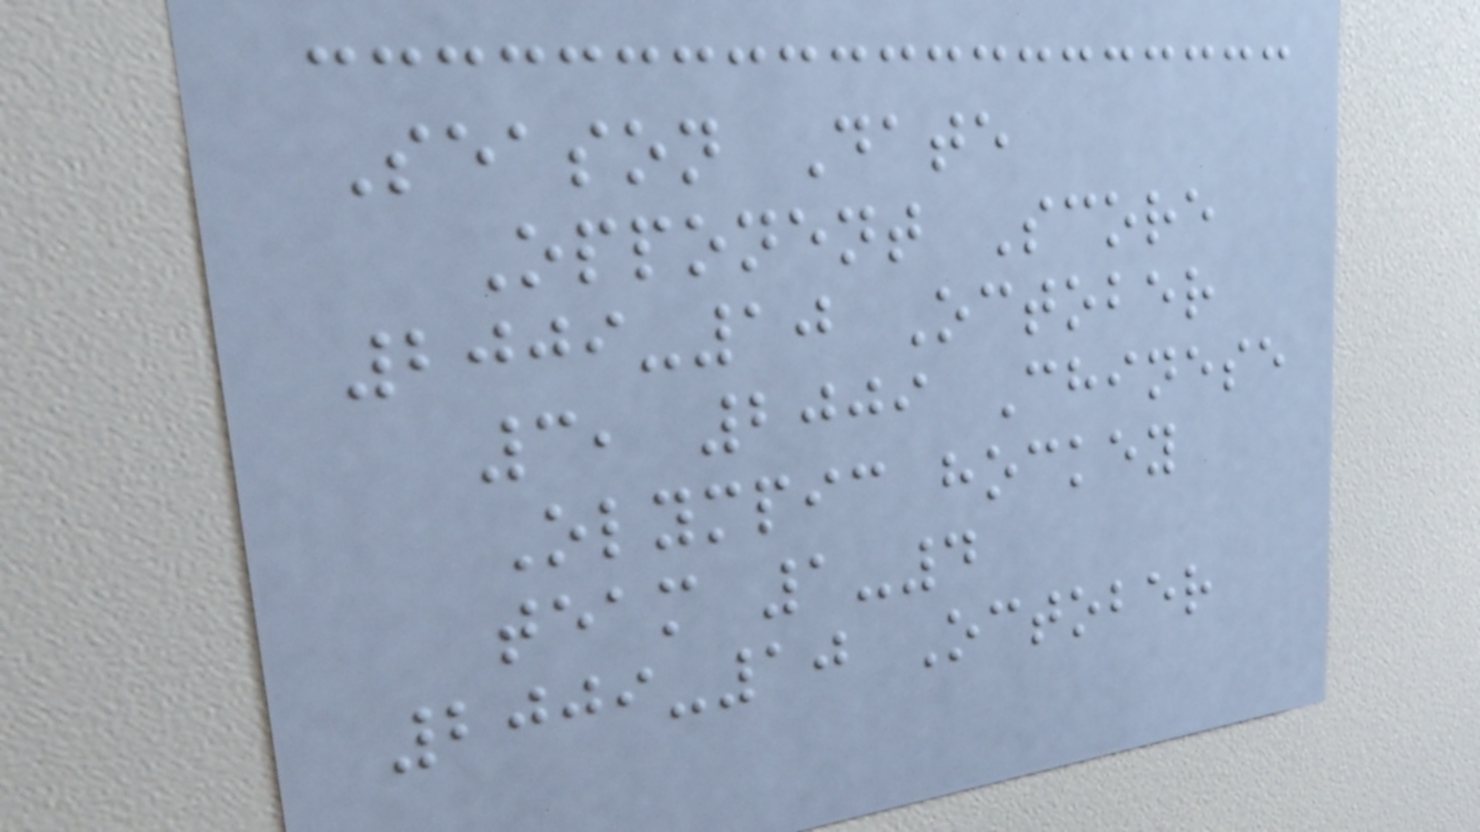Season Date
Opponent Score
2009-10 October
3, 2009 Chinese
Olympic hockey
team 1-4
2009-10 October
